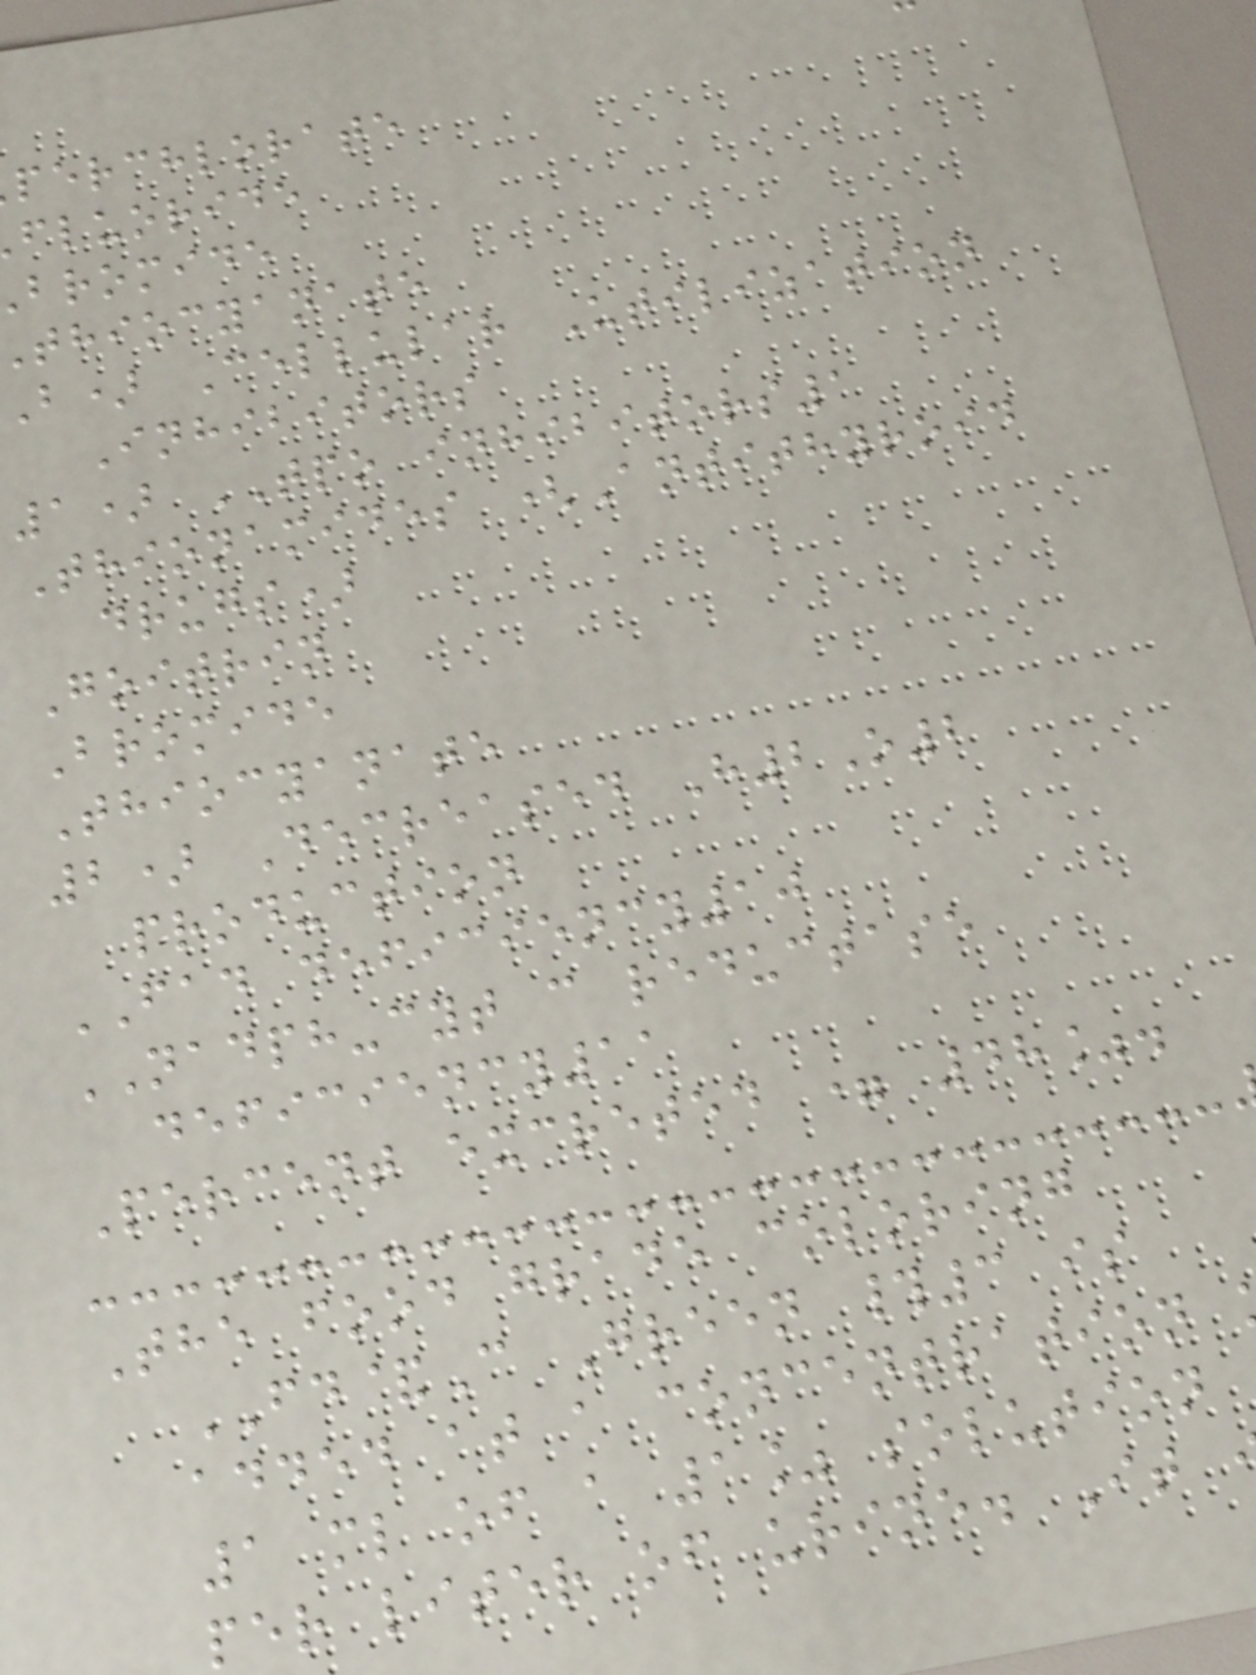perchlorate
fluoride
bromide
thiocyanate
B) Cellular Utilization
Inhibitors
1) TPO inhibitors1
Thionamides (Antithyroid
drugs)
Goitrin
Bromide
Thiocyanate
2) Decreased H2O2
production
FAD deficiency10
NADPH-cyt c reductase
deficiency11
Percent excreted = 48%.
The food grade coloring
FD&C Green #3 is
added at a concentration
1 ml of a 1% solution
per liter of urine. It
